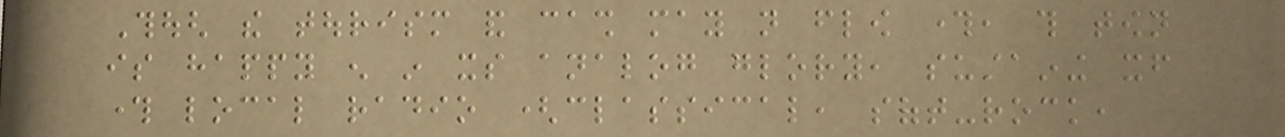Though the tourism and cash may not flow through, this town
is happy enough in its analog glory, sustaining itself
through local radio (classical, soft-rock,
